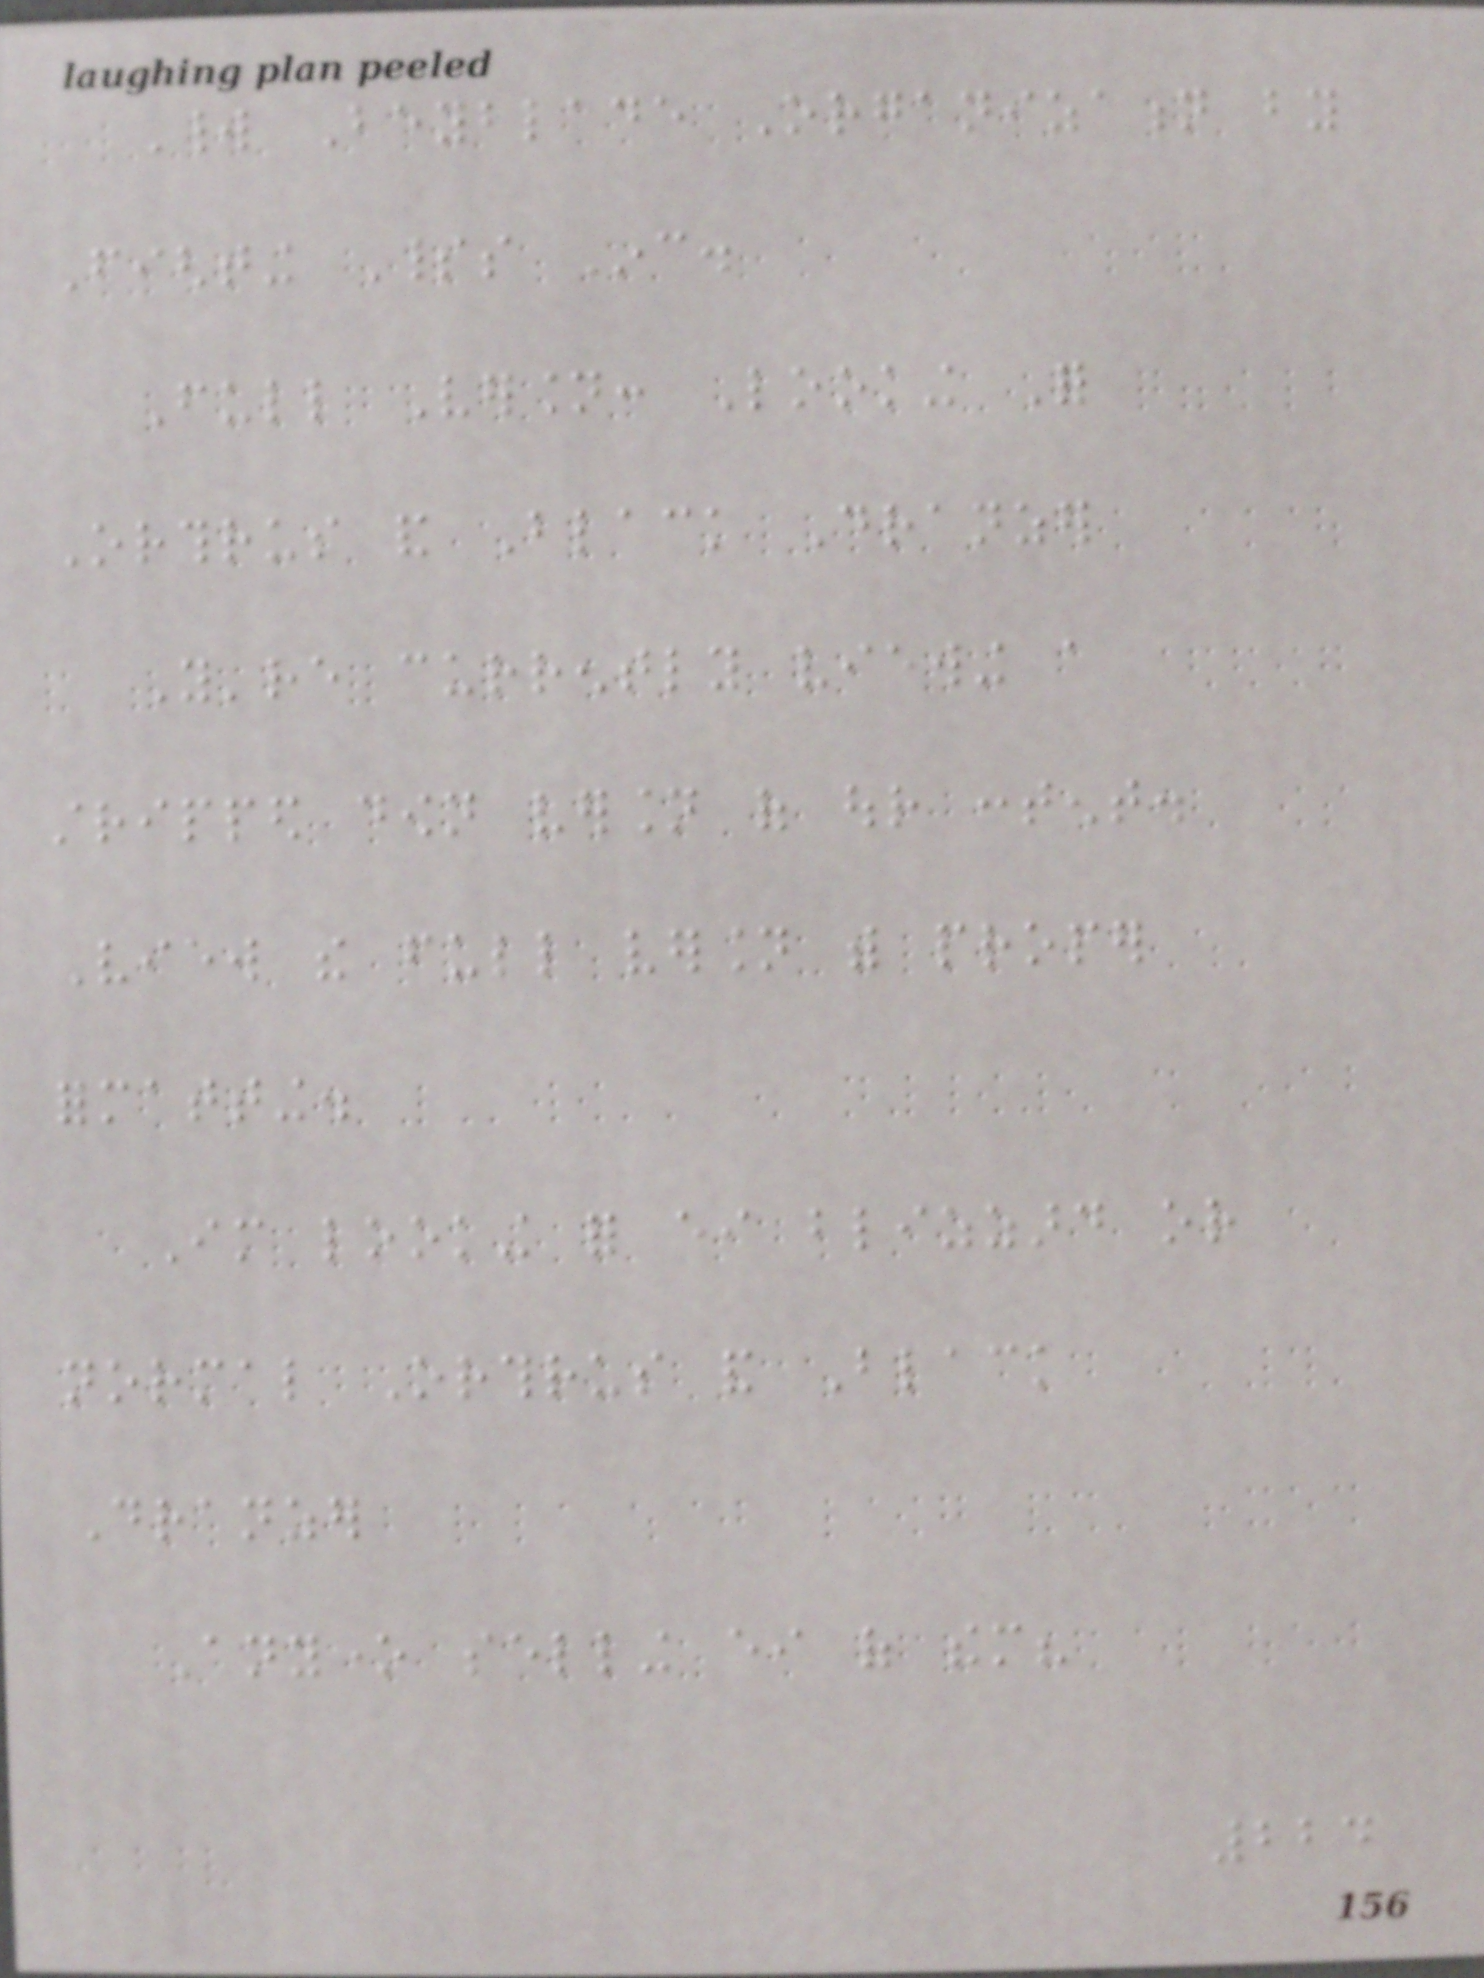World Beyblade Organization by
Fighting Spirits Inc.
Full Version: Looking For
Orthrus and Black Dranzer
You're currently viewing a
stripped down version of our content.
View the full version with proper
formatting.
Im looking for either blizzard or
normal Orthrus and Black
Dranzer
Anyone selling either of them?
224
